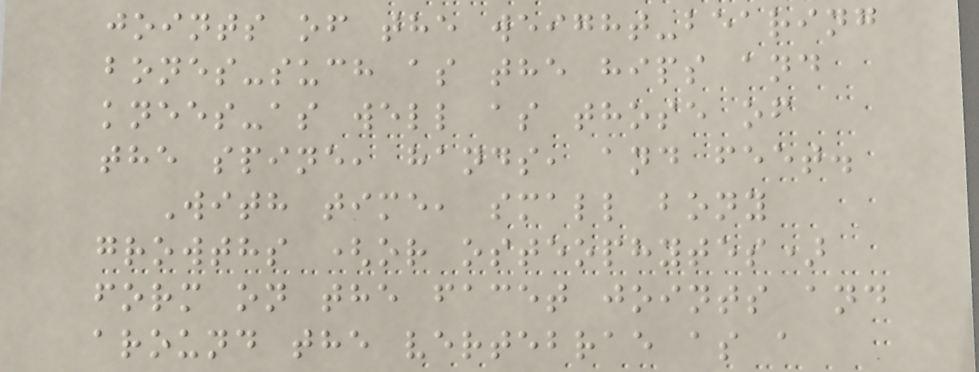joints of the weight-bearing
bones-such as the hips and
knees-as well as those of
the spine, hands, and feet.
With time, small bony
growths (or osteophytes)
form on the facet joints and
around the vertebrae as a
